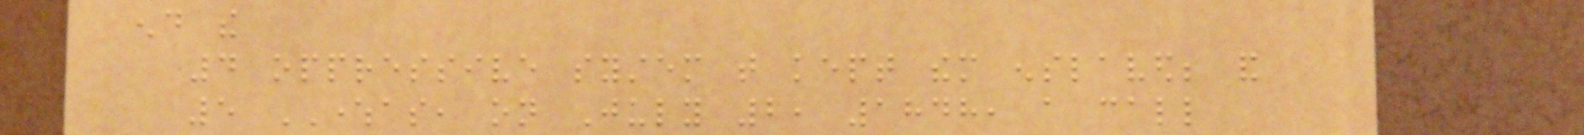end the
4 oppressive system that kept them enslaved; and
5 WHEREAS, on July 2, 1848, a call
